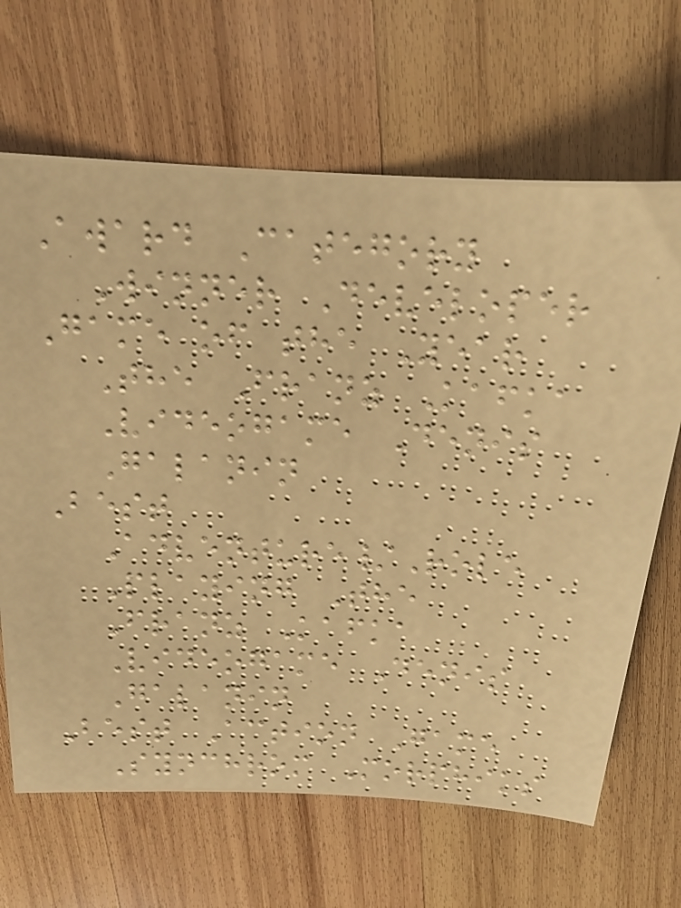Award Category
Winner Developer
Game of the Year
The Franz Kafka
Videogame Denis
Galanin
Best
Adventure/Role
Playing The
Franz Kafka
Videogame Denis
Galanin
Best Action Game
Synchrom Morphiks
